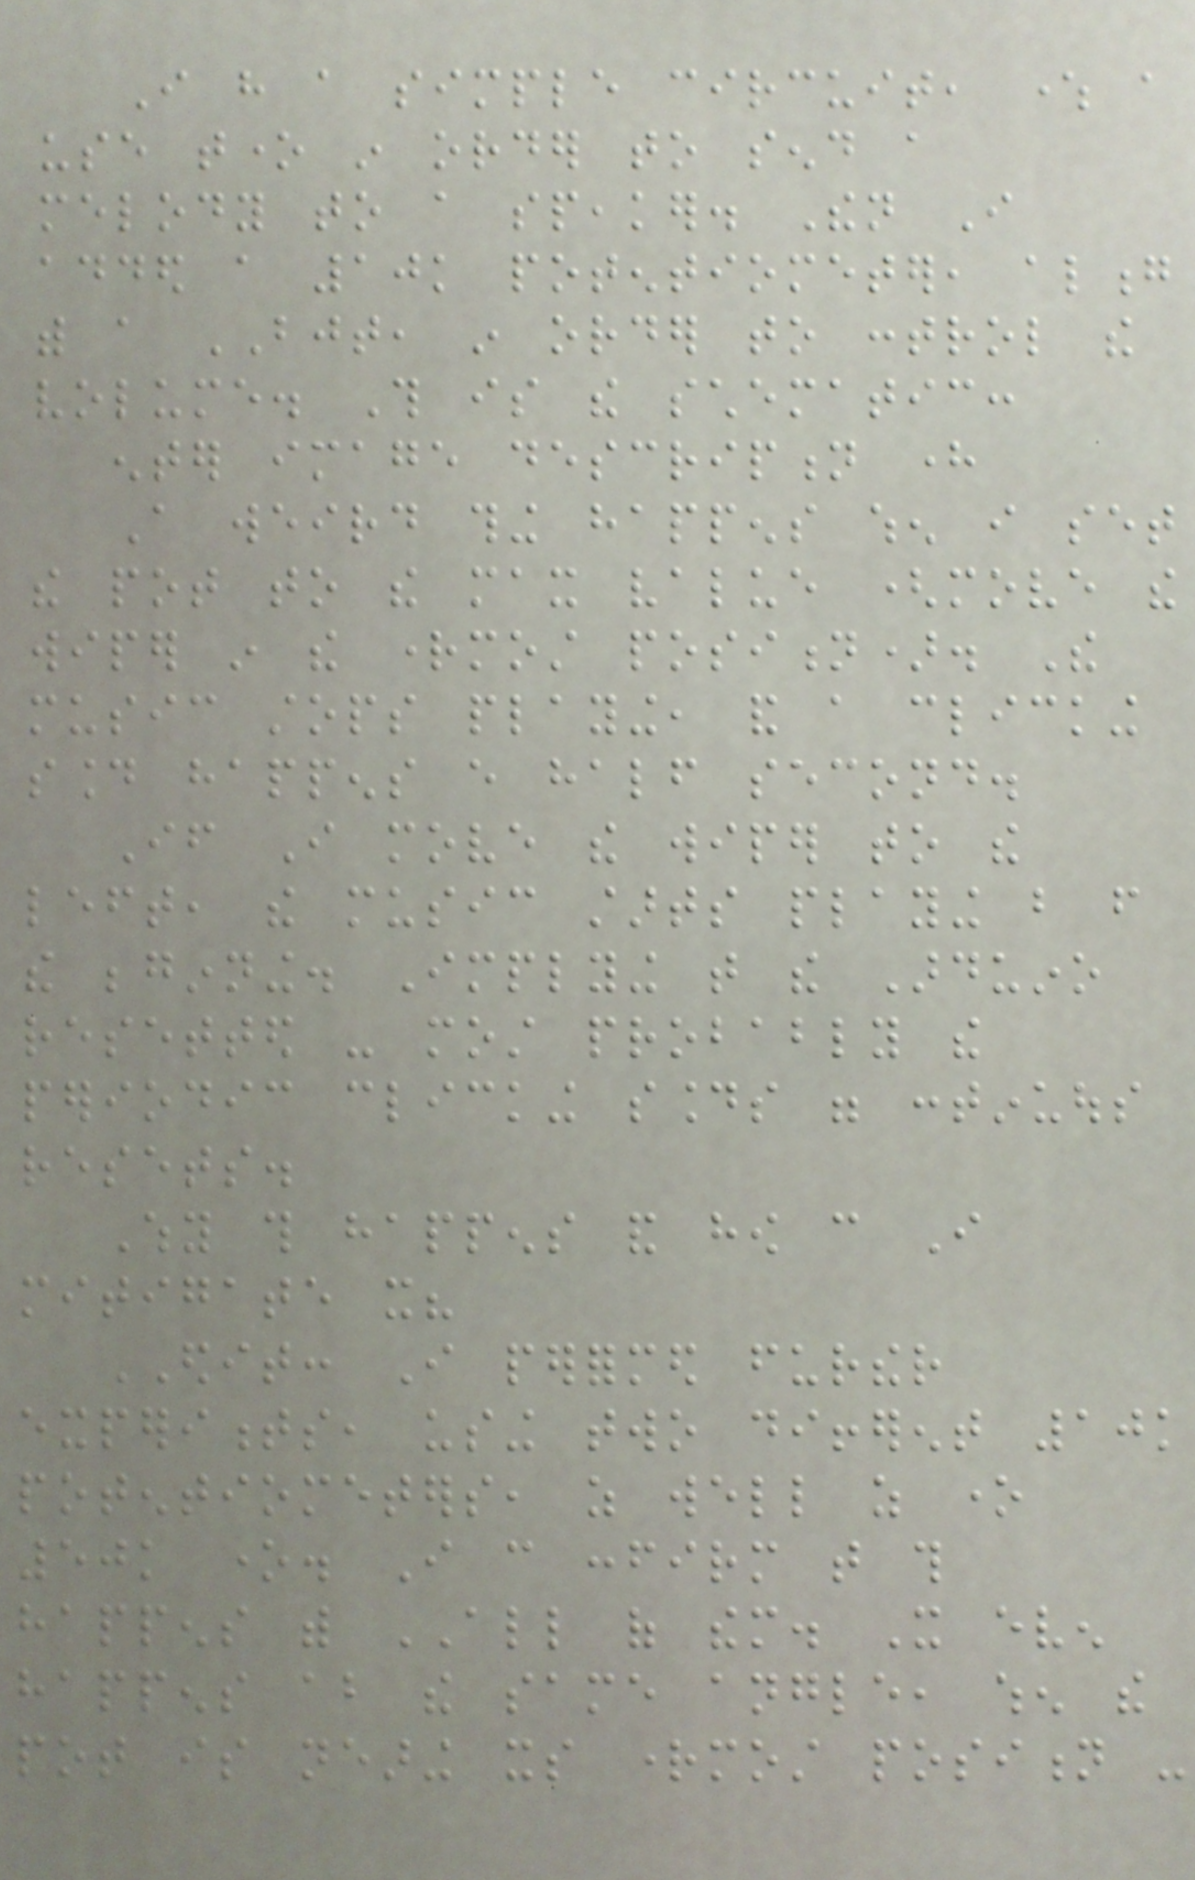I have a simple circuit, where a
use tone in order to send a
melody to a speaker. Then I
added a 10k potentiometer, along
with a BJT, in order to control the
volume. This is the schematic:
enter image description here
A weird thing happens when i set
the pot to the max value (move the
wiper in the rightmost position). The
music stops playing, and a clicking
sound happens every half second.
If I move the wiper to the
left, the music starts playing but from
the beginning. Implying that the Arduino
resetted - most probably the
periodic clicking sounds were continuous
resets.
Why this happens and how can I
mitigate it?
EDIT: I performed further
experiments, using two different 10k
potentiometers, as well as one
50k one. I can confirm that this
happens with ALL of them. It even
happens about the same angle, when the
pot is nearing its rightmost position -
